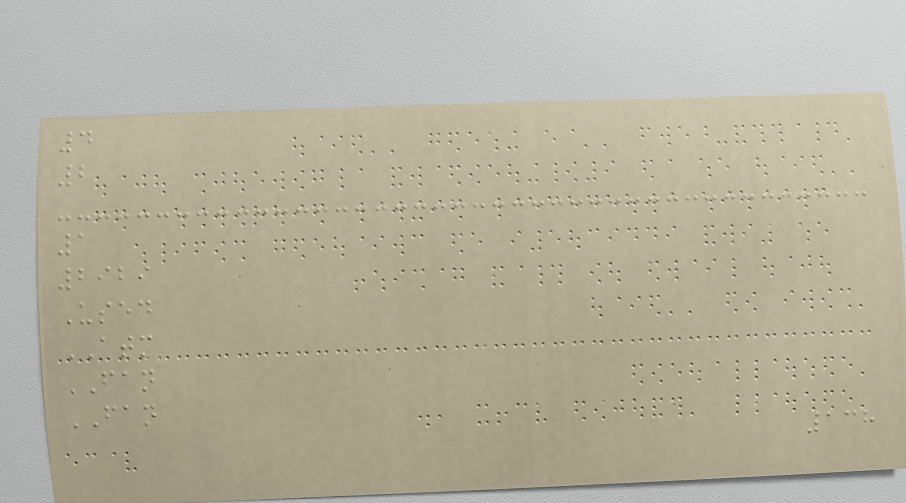4
2
1
2929
Used
ATM
FAN
FAN
138
